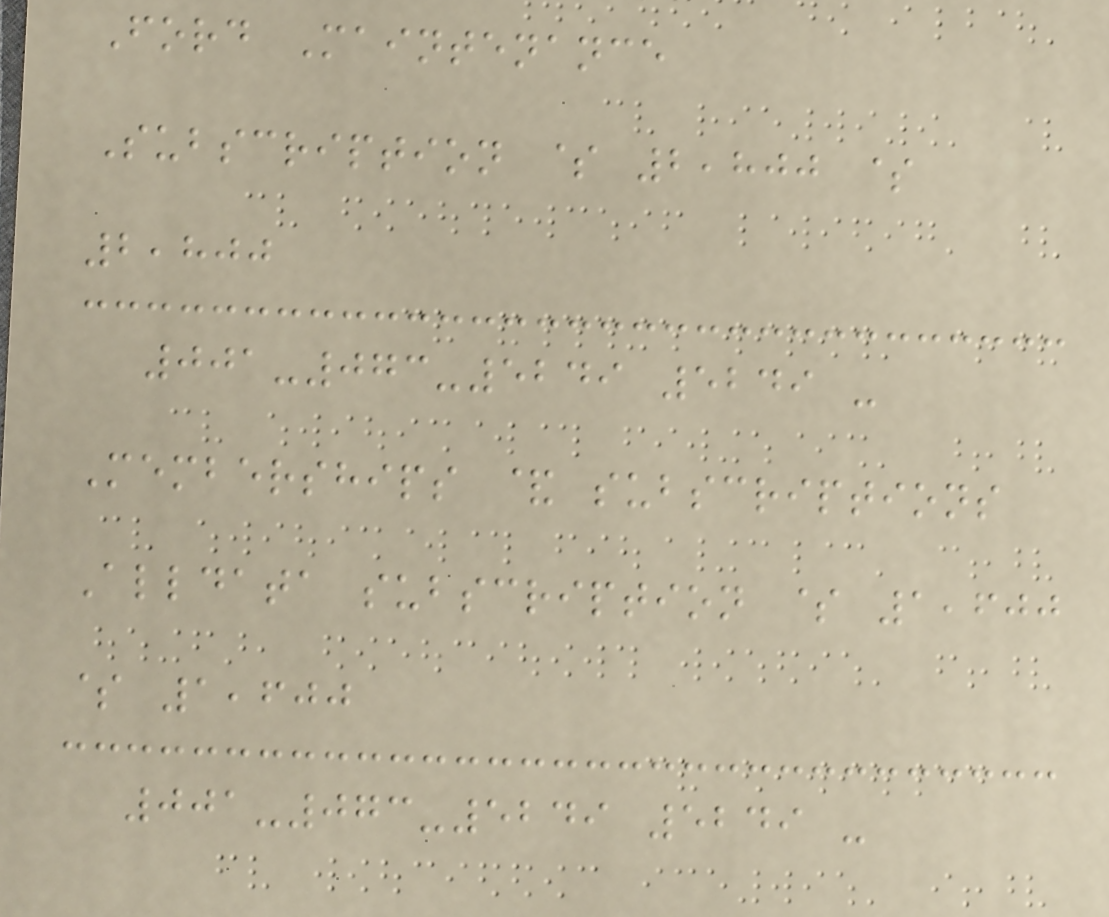Ford Maintenance
Subscription $ 2,800 $
2,800
001-073-5249 5249 -
Memberships & subscriptions
Alldata subscription $ 1,600
$ 1,600
001-073-5249 5249 -
